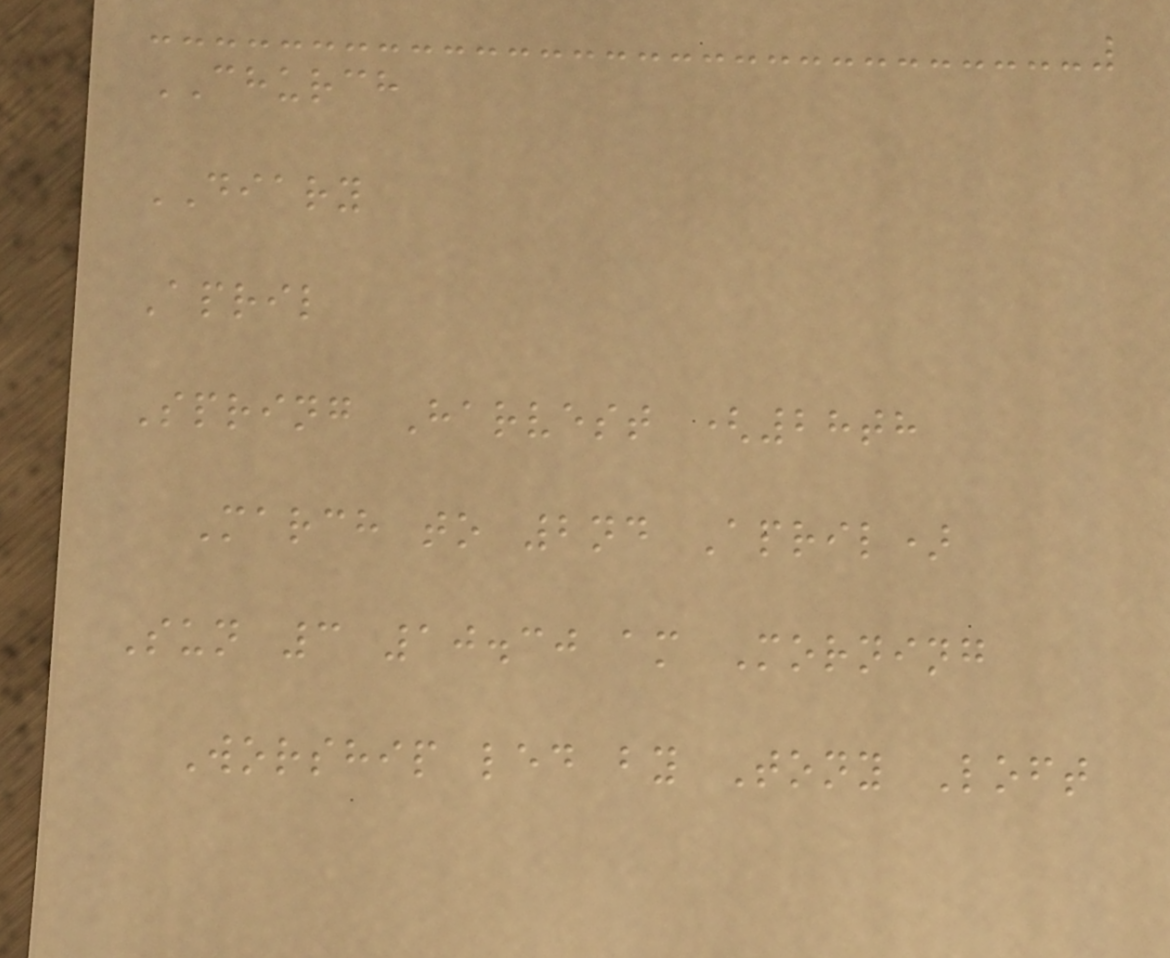CHURCH
DIARY
April
Spring Harvest (28th
March to 2nd April)
Sun 3 10.30 am Morning
Worship led by Tony Loft
